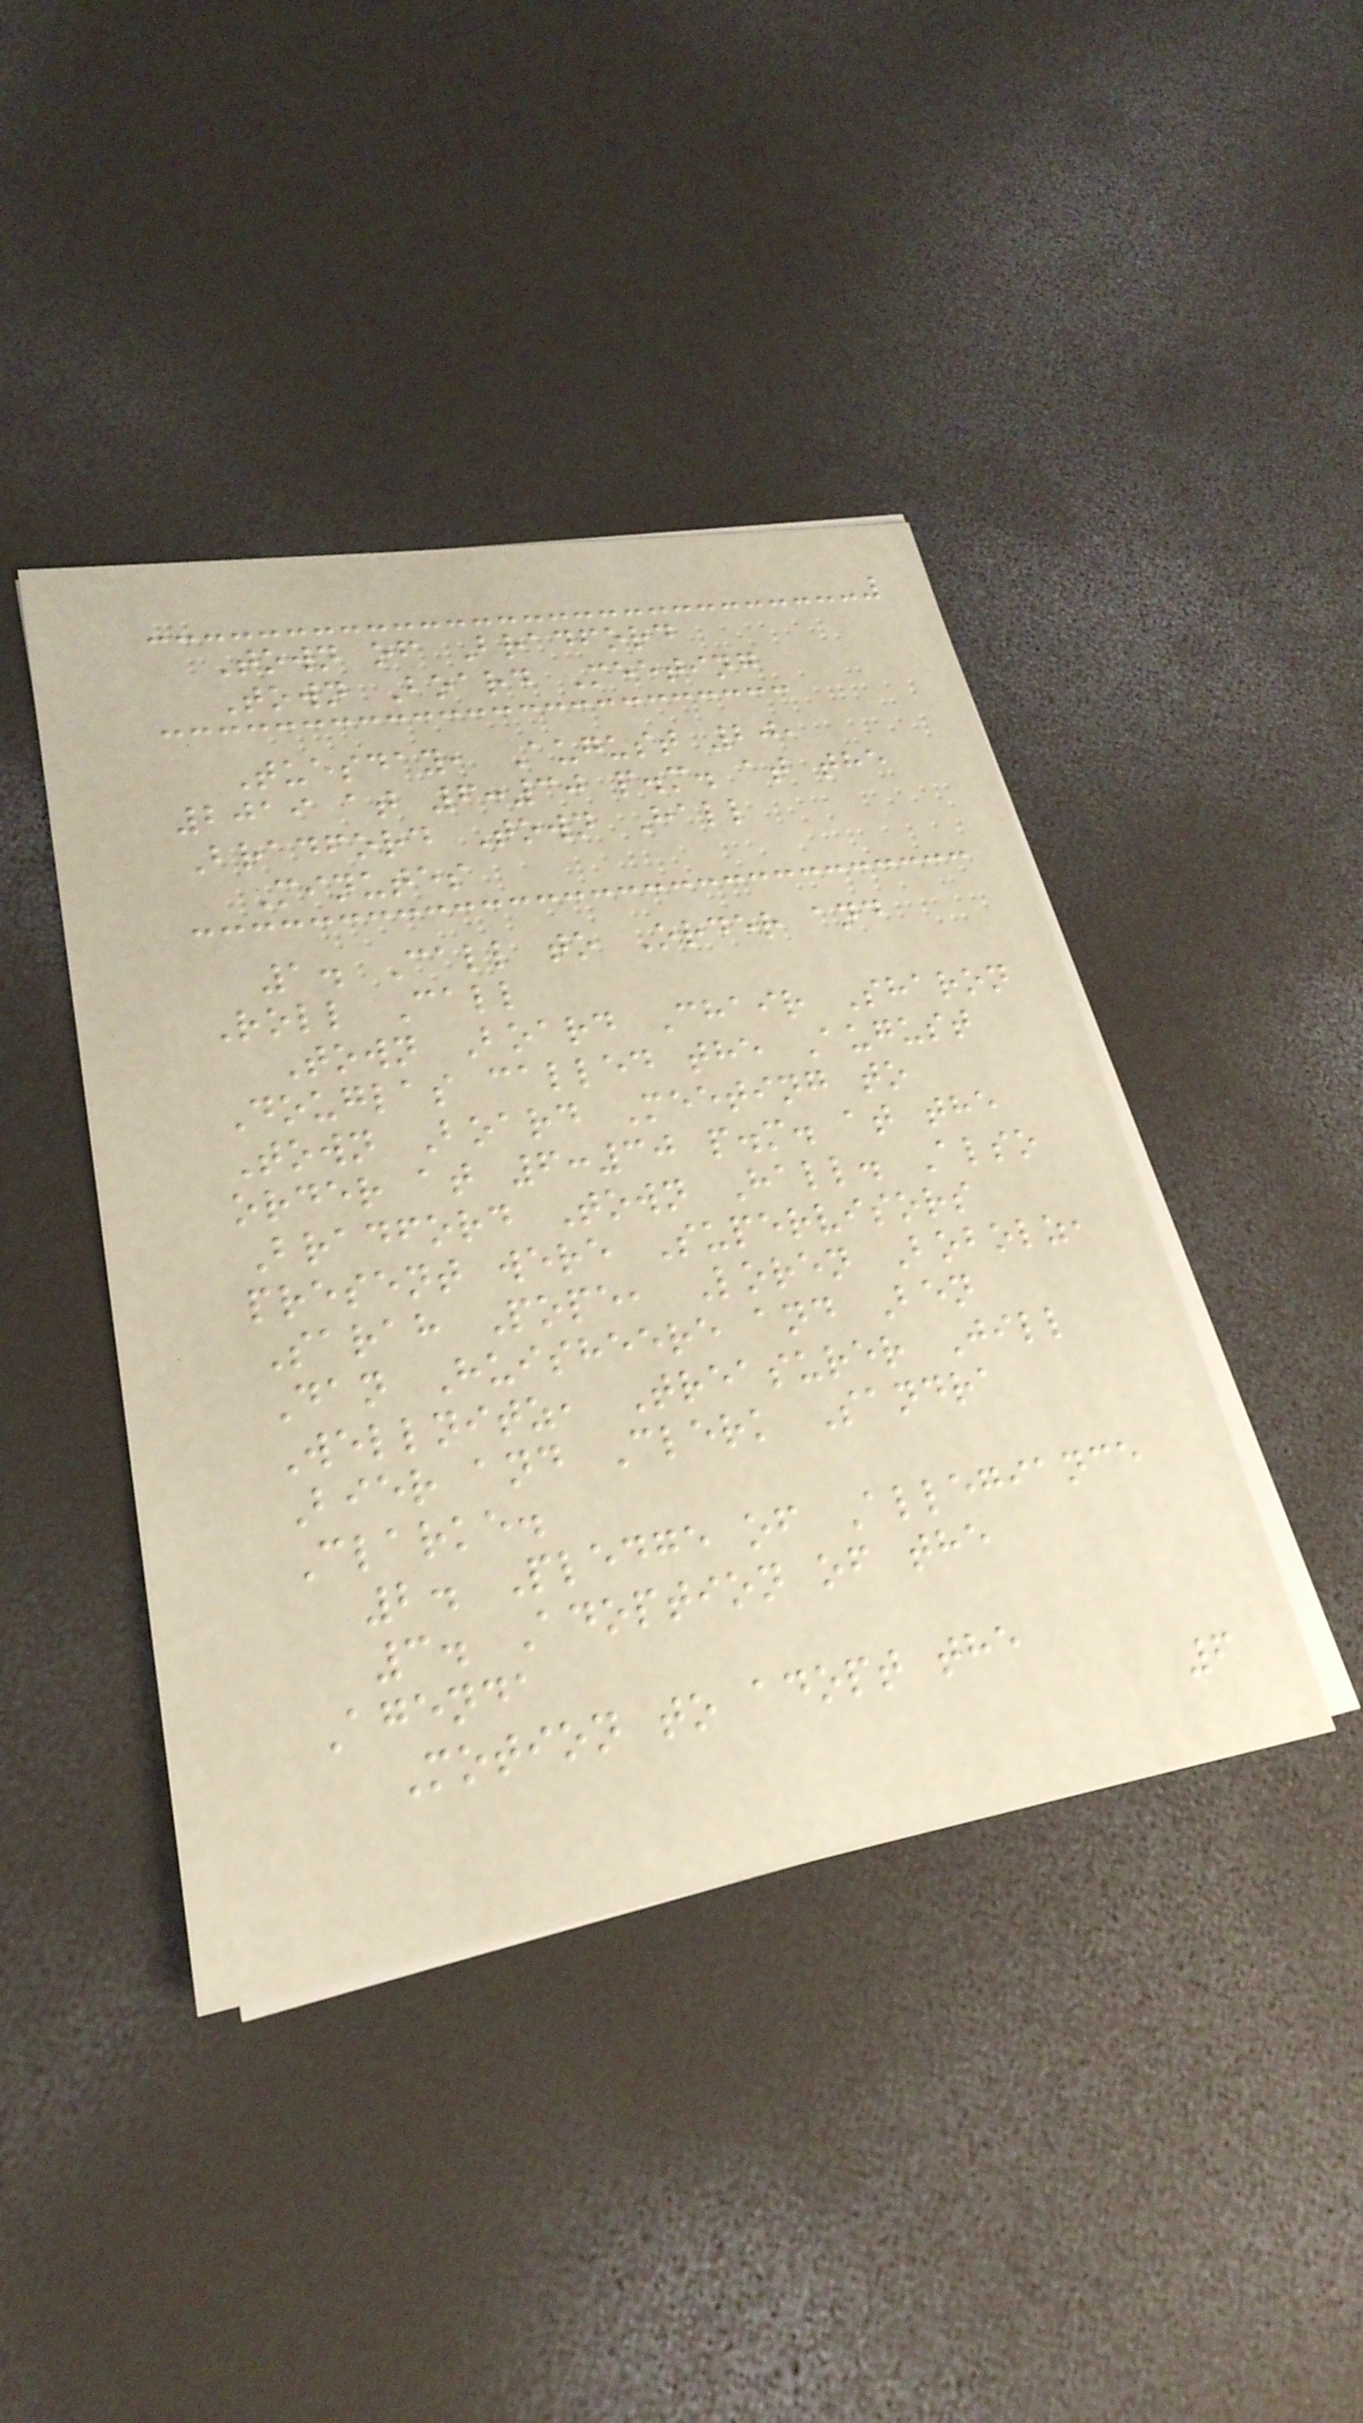Town of Bradford
Town Board Meeting
Tuesday, August 20,
2019 at 6:30 p.m. at the
Bradford Town Hall
Minutes
1. Call to Order and
Roll Call
Town Board Chair Sharon
Douglas called the August
Town Board Meeting to
order at 6:30 p.m. at the
Bradford Town Hall. Also
present were Supervisors
Sarah Pope, Loren Bobolz,
Dan Huisheere and Ben
Wellnitz, Treasurer Jill
Bier and Clerk Sandra
Clarke.
2. Pledge of Allegiance
3. Adoption of the
Agenda
Motion to adopt the
6
